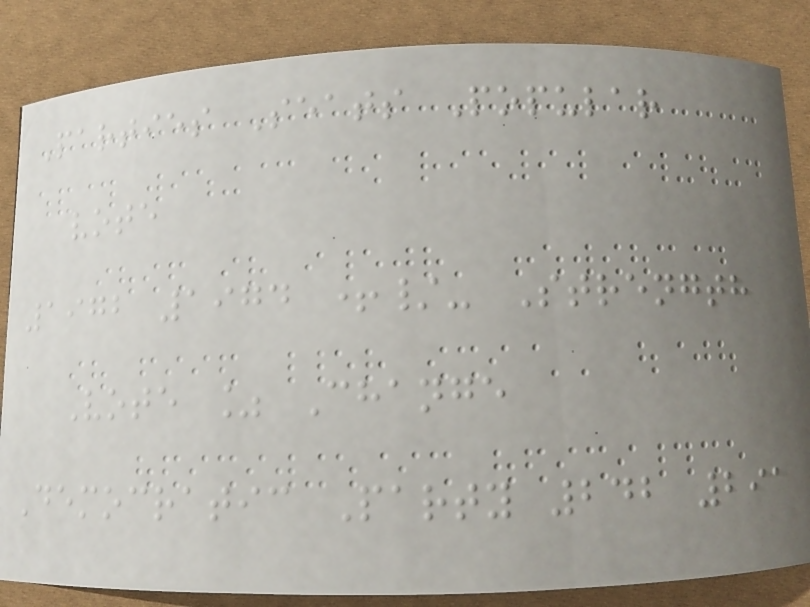Parties Seats Popular
vote
1972 1974 +/- Strength
Vote % Change
Democratic Party 242 291
